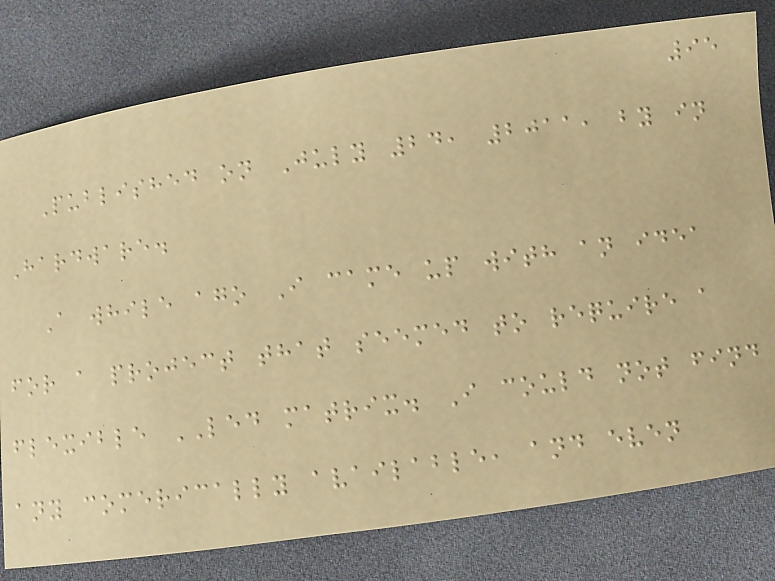95
Published on July 24, 2011, by in
Hardware.
A while ago I came up with an idea
for a project that seemed to require a
flexible LED matrix. I could not find
any comerically available, and even
